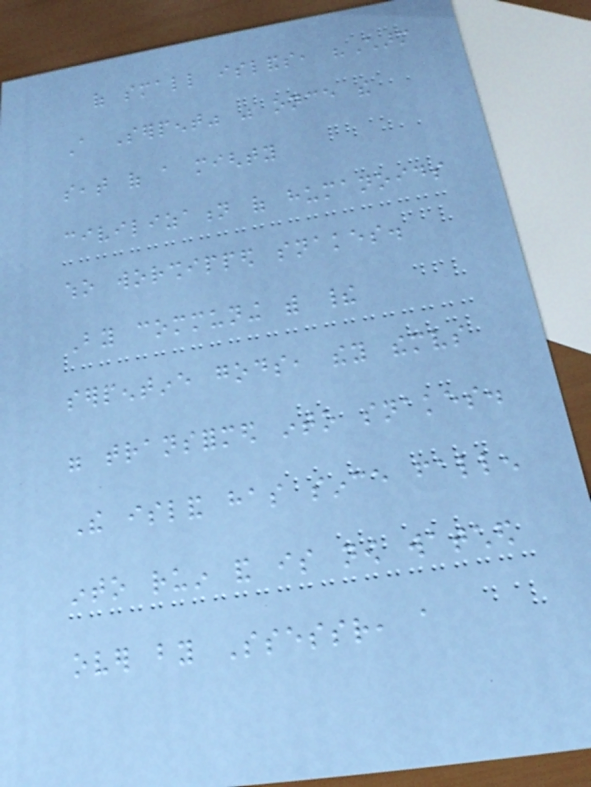of small islands, "Charm
A Serpent" was once the
seat of a mighty
civilization of humanoids
who worshipped snakes.
By communing with their
serpentine gods, they themselves
were transformed into snakes.
The island has since fallen
into ruin and is now watched
over by Ssessr, a
